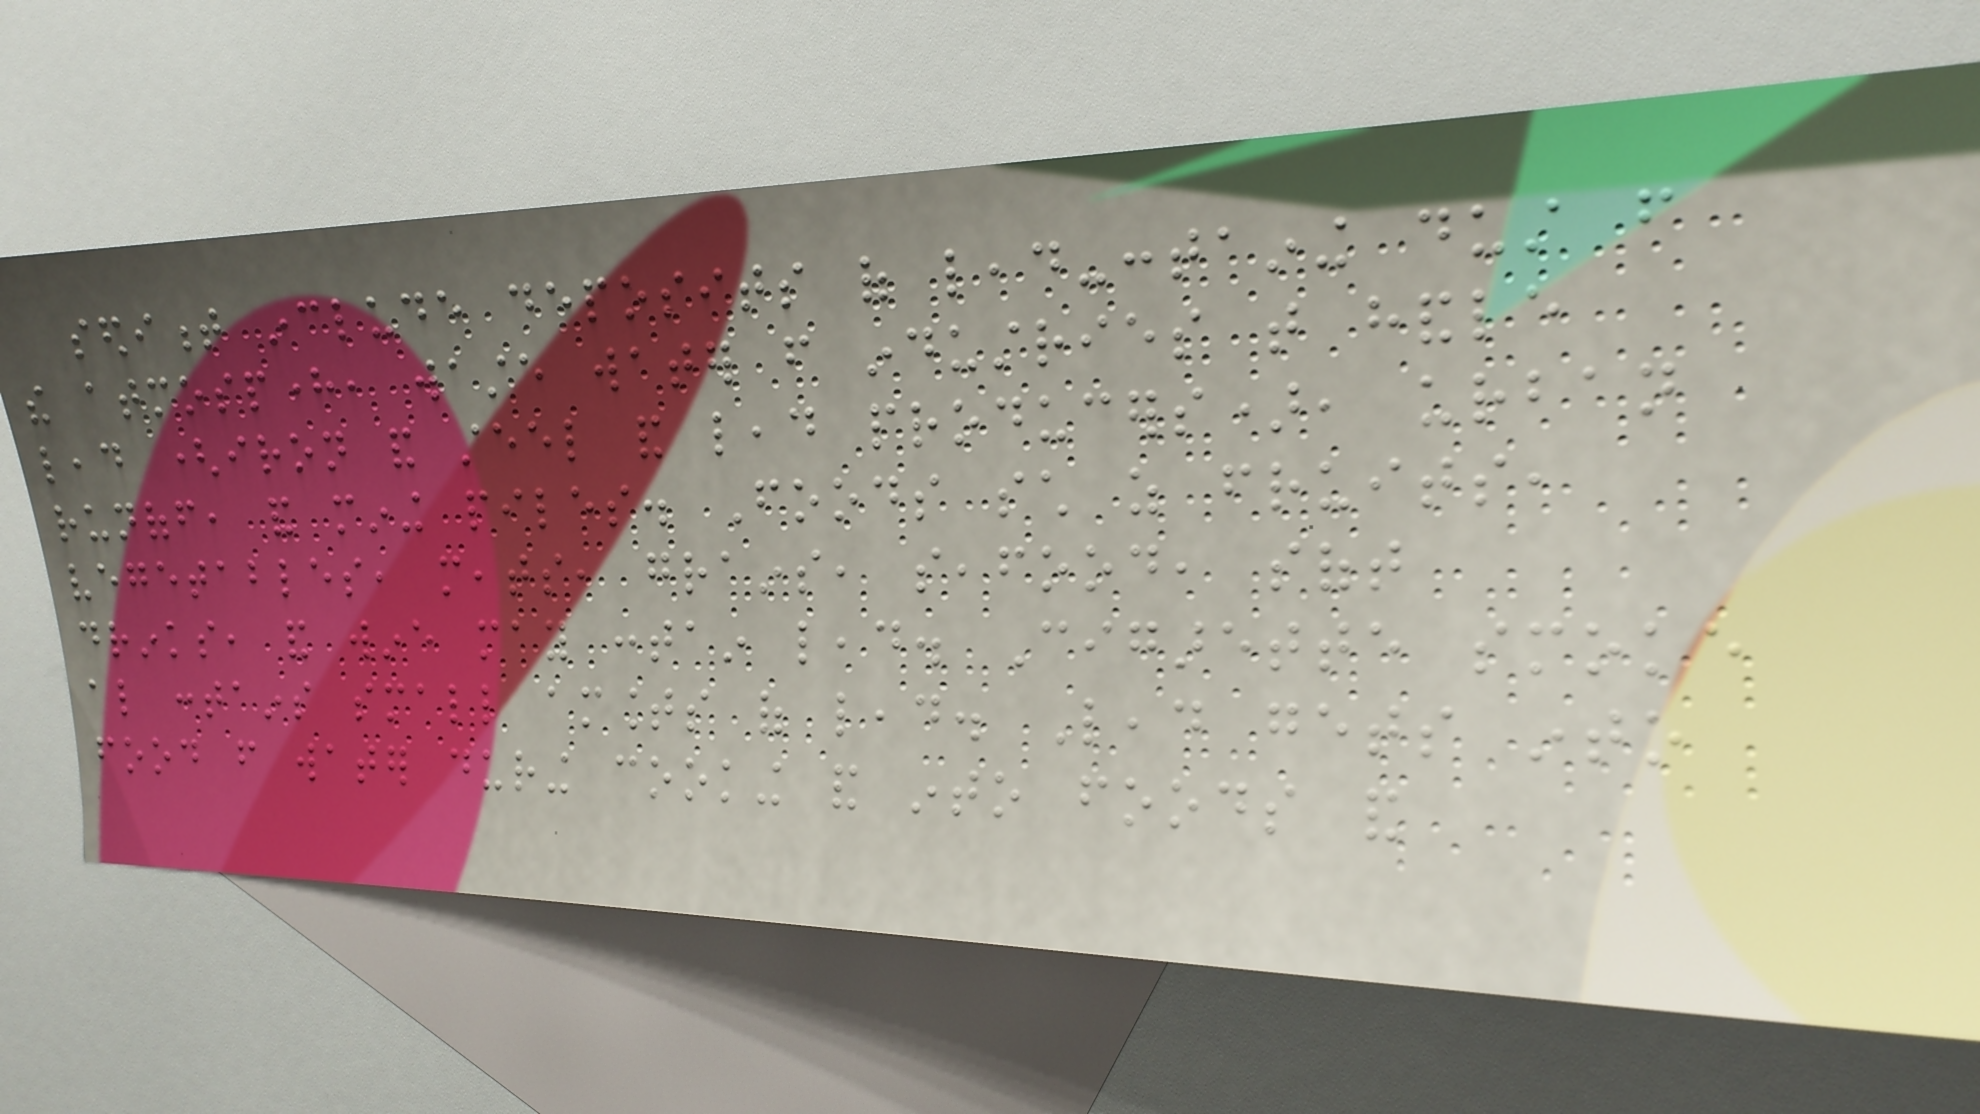sediment include deposits of lead-containing dust from
the atmosphere, waste water from industries that handle
lead (iron and steel and lead producers), urban
runoff, and mining piles. Foods such as fruits,
vegetables, meats, grains, seafood, soft
drinks, and wine may contain lead. Cigarette smoke
also contains small amounts of lead. Lead gets into
food from water during cooking and into foods and
